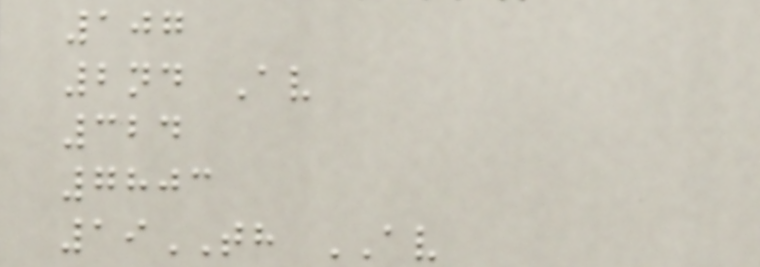107
2nd Av
324
7803
19TH AV
